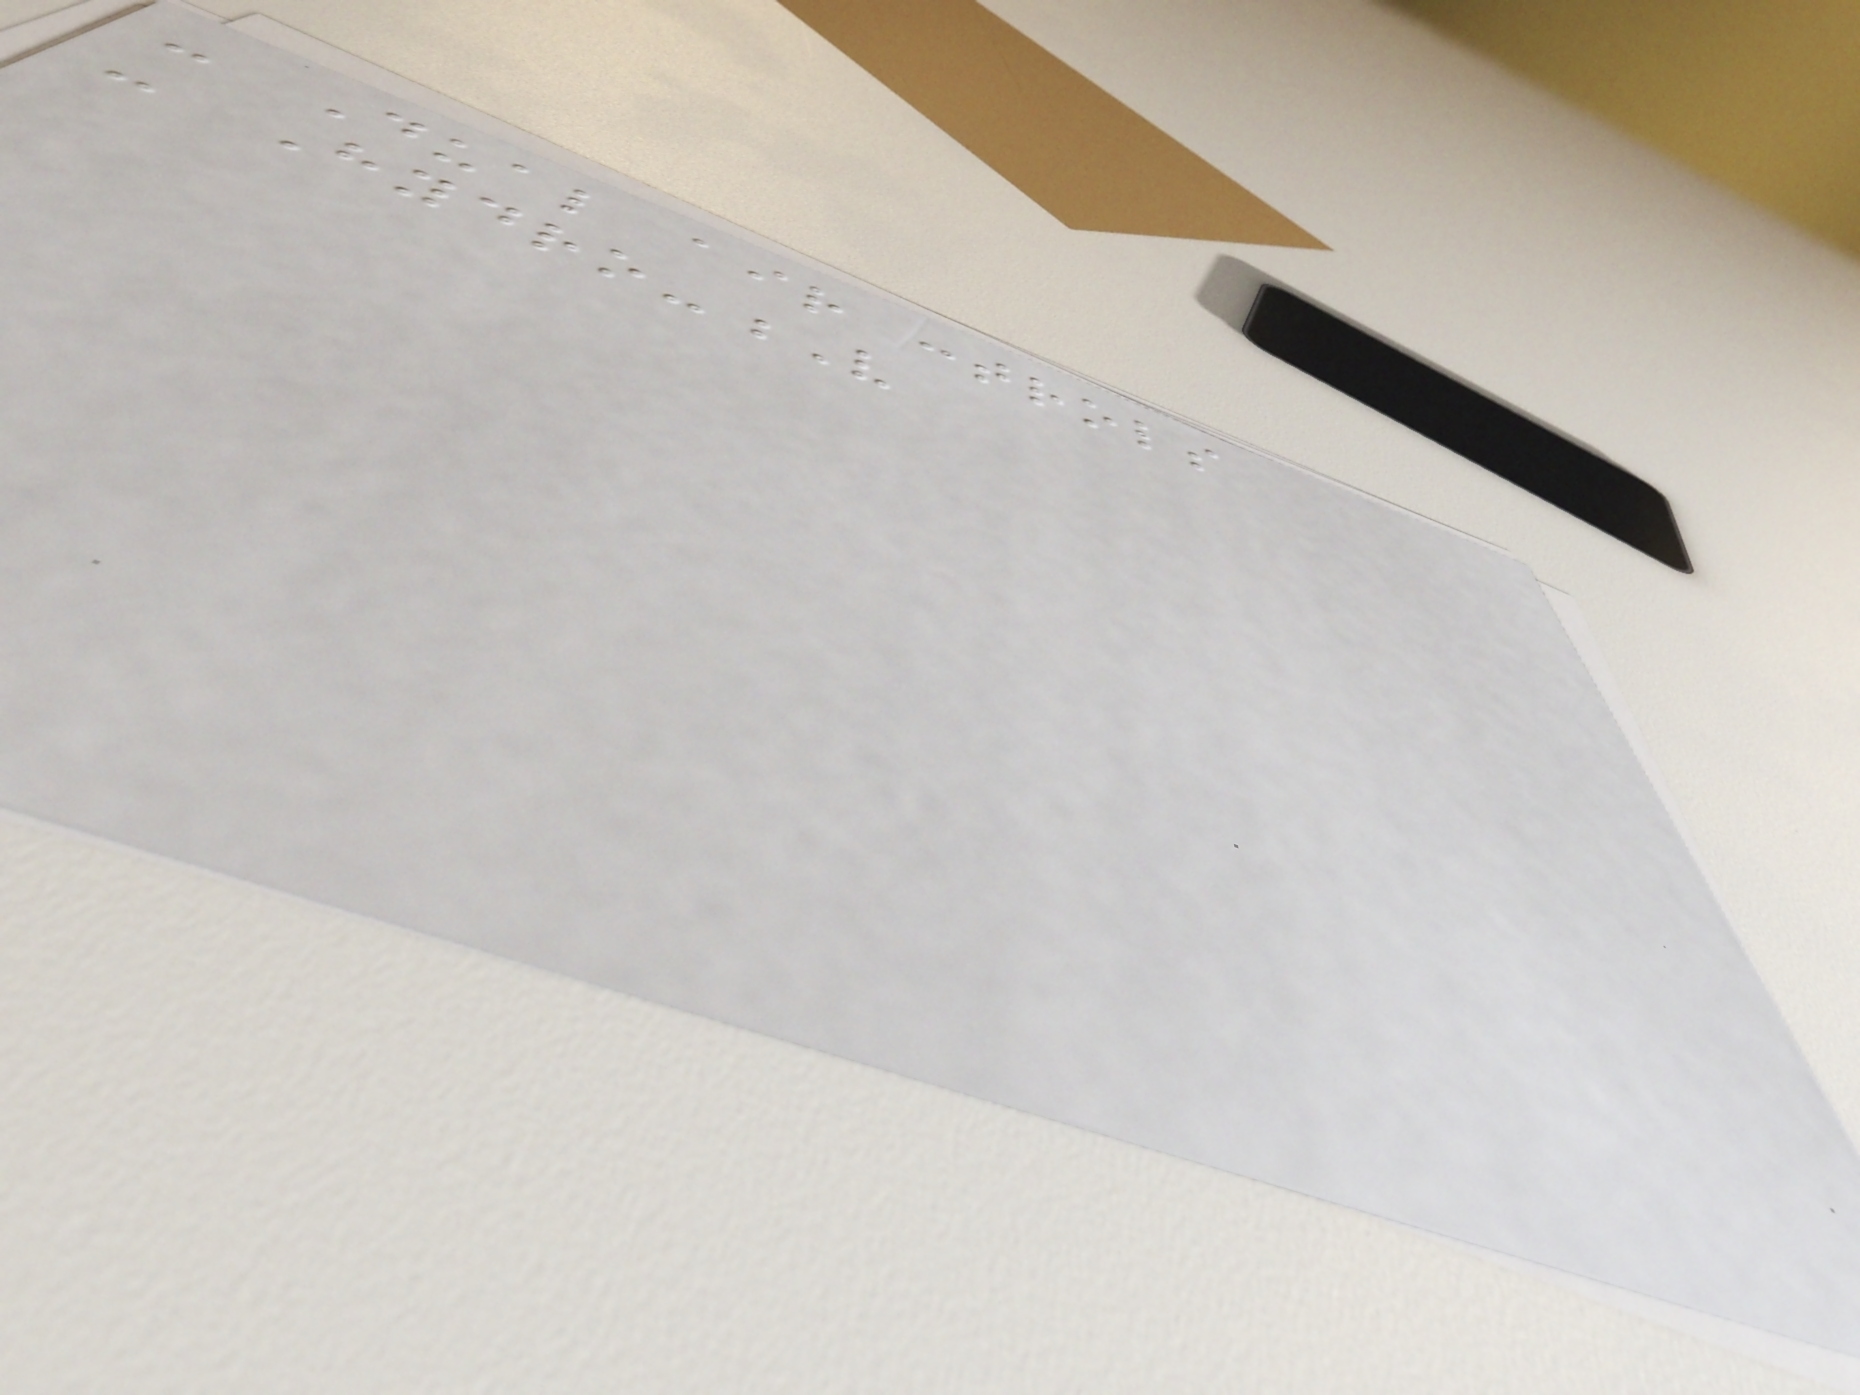- Dual air controls
- Hydro-V
